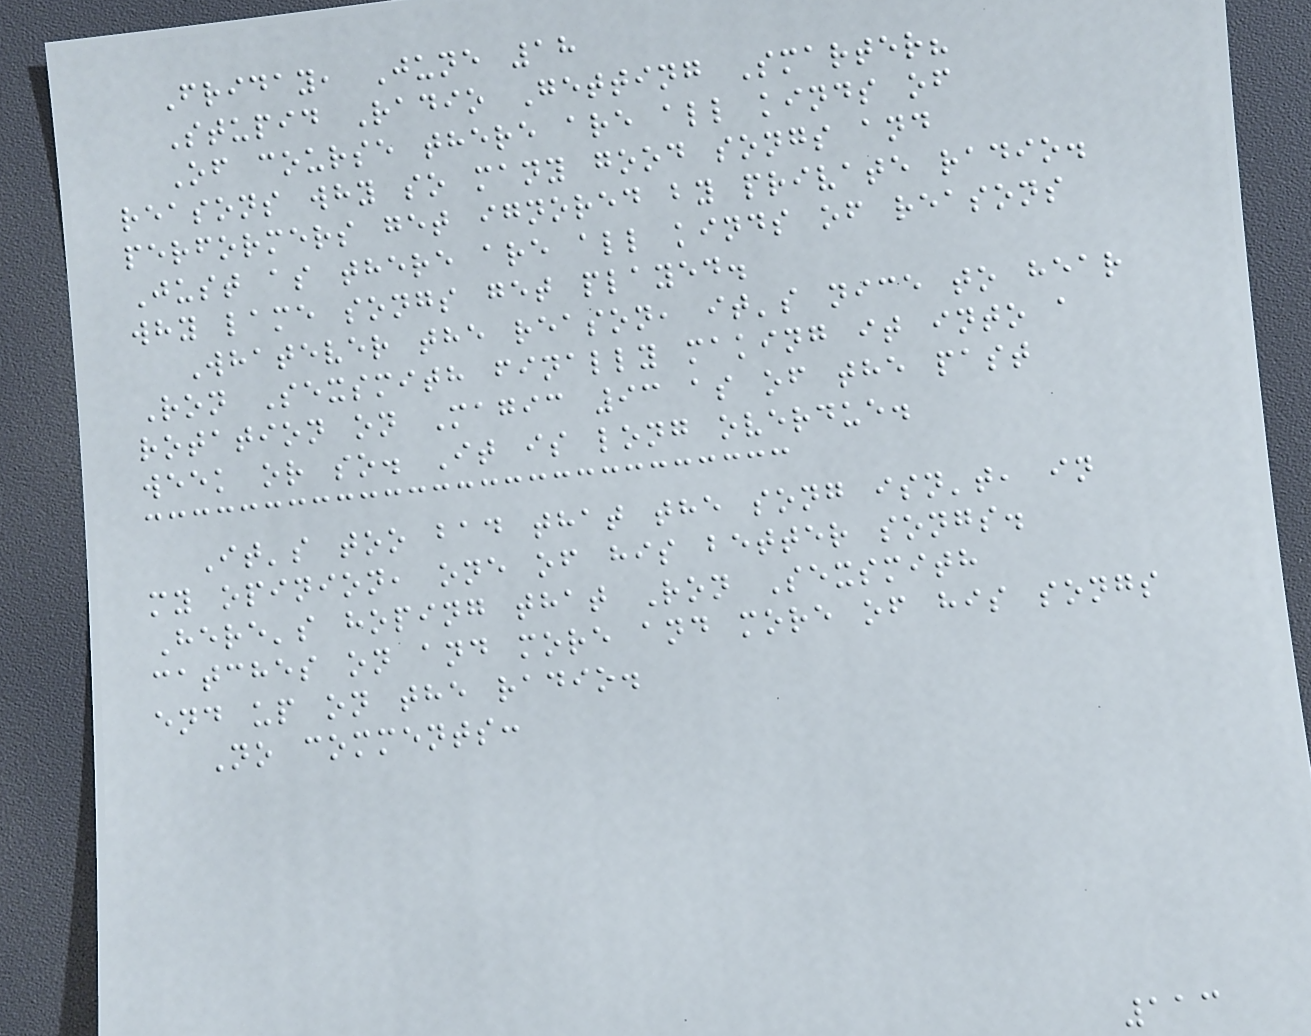Friday, June 18
Stupid Radio Getting Smarter?
Of course there are all kinds of
reasons why so many good songs and
performers get ignored by private radio.
Just as there are all kinds of reasons
why lame songs get played.
Whatever the reason, it's nice to hear
Ron Sexsmith finally making it into a
rotation on Magic 93 as of the past
week or so. It is long overdue.
It's too bad that the song isn't, in
my opinion, one of his better songs.
Here's hoping that Ron Sexsmith
catches on and more and more of his songs
end up on the radio.
No comments:
113
